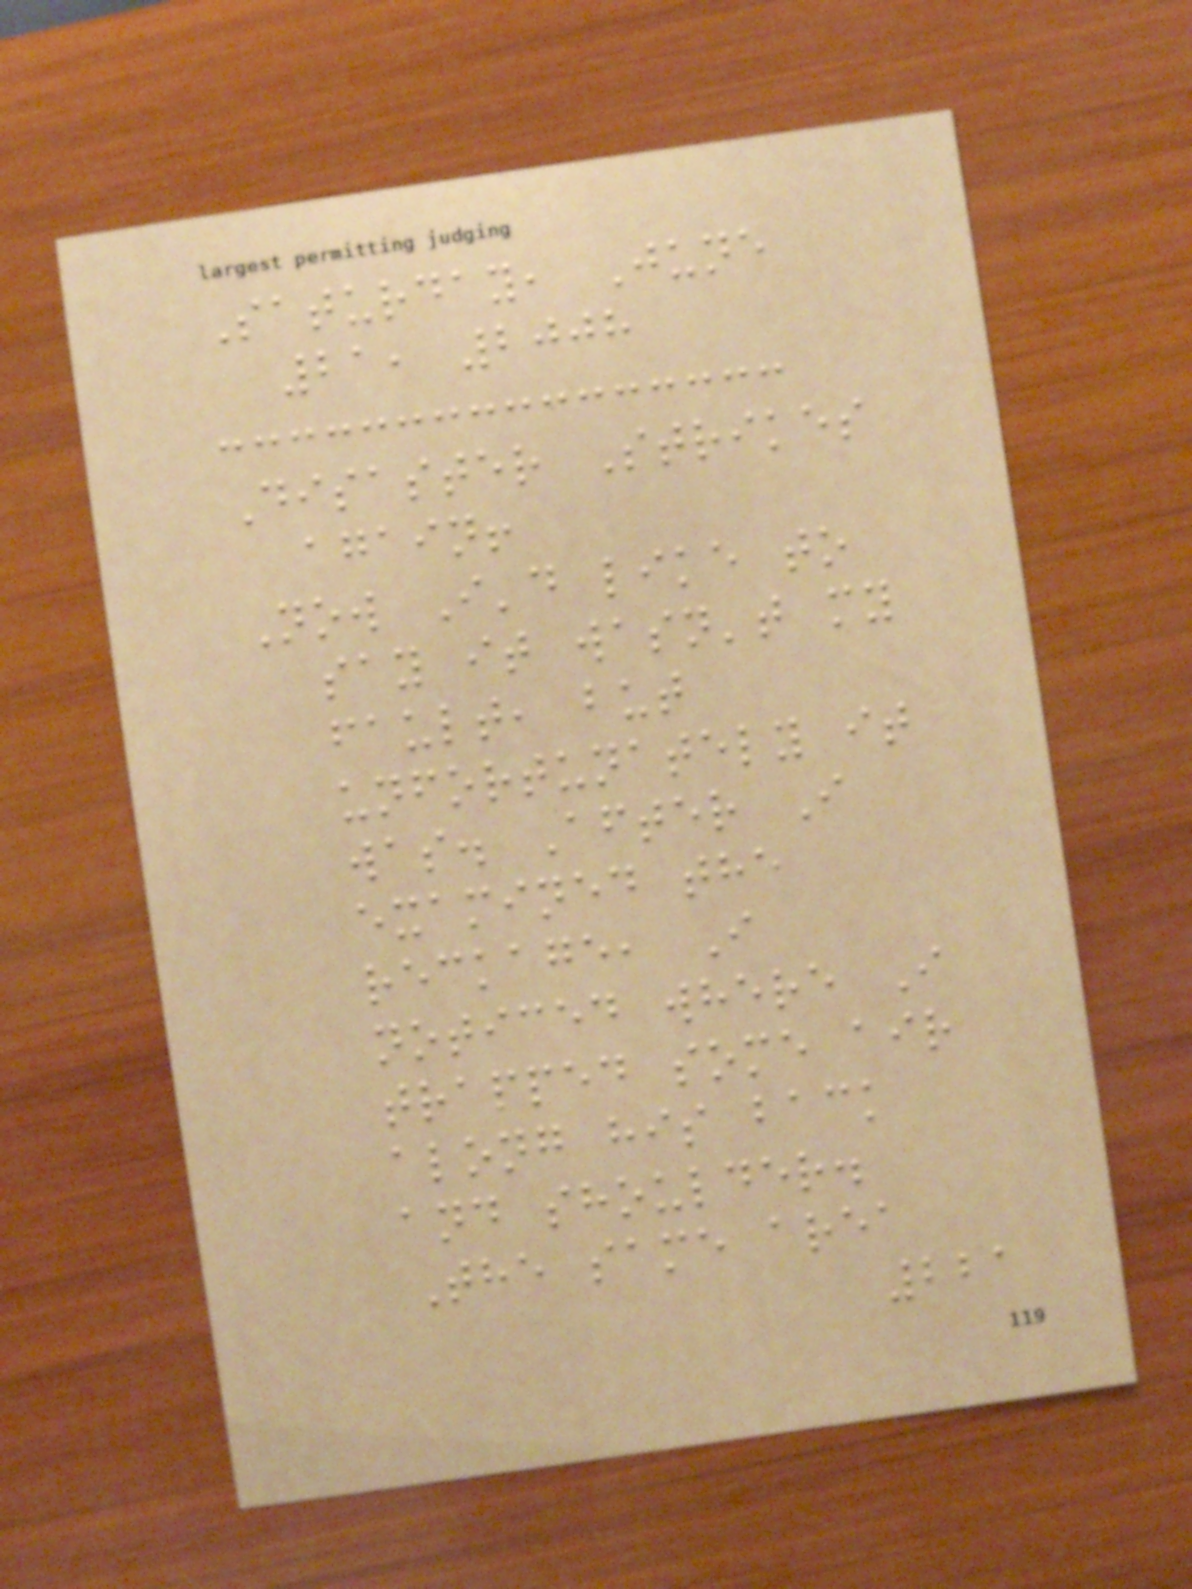Saturday, June
21, 2008
Disaster Strikes
again!
Now I'd like to
say it wasn't my
fault, but
unfortunately it
was. After I
examined the
reckage, I
noticed where I
trapped some air
along his back
and shoulder.
The same area
221
